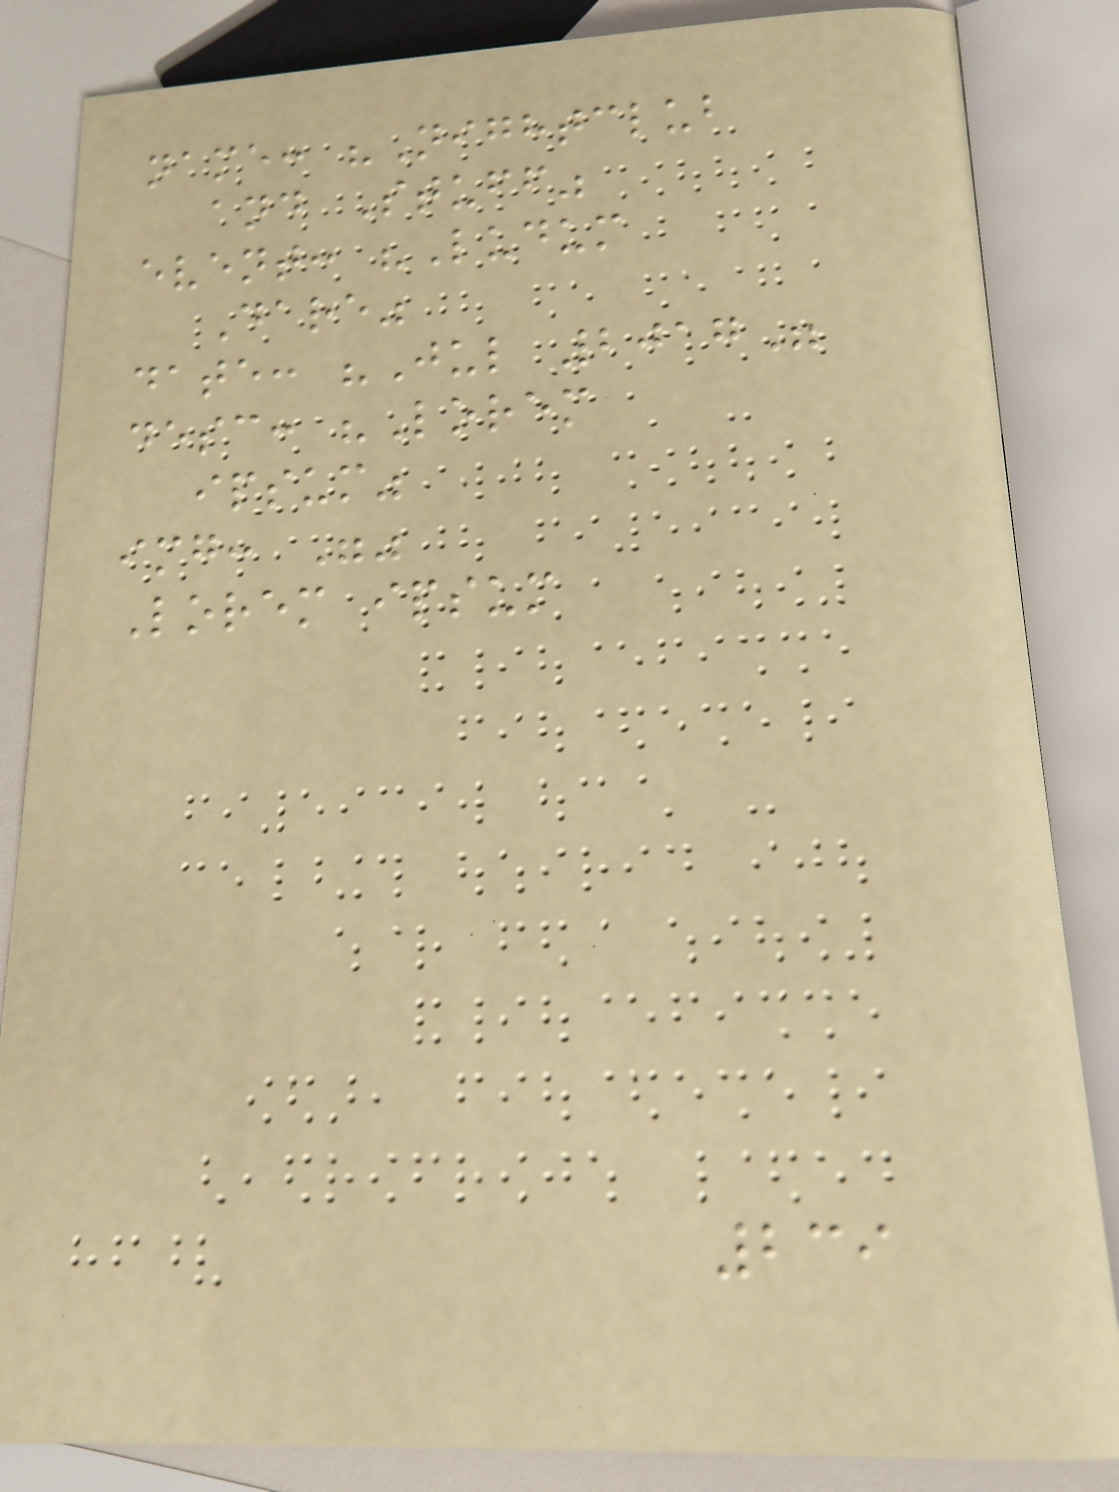name: "Nightclub
and Stuff"
event: "Ludum
Dare"
date: "Jul 2017"
desc: "Lorem
ipsum"
img: ""
Lorem ipsum
239
